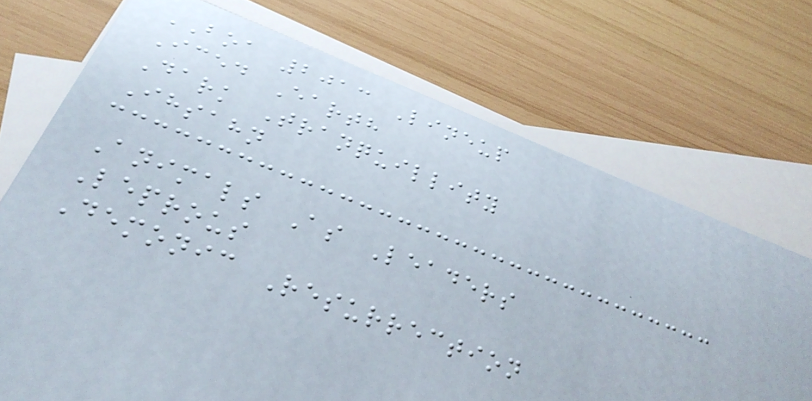BOA 2013 Lineup
Iced Earth
Dark Tranquillity
Ihsahn
Animals As Leaders
Leprous
Demonic Resurrection
